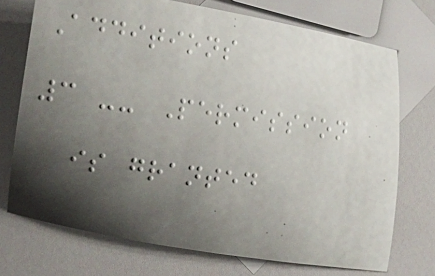Additions
3 -- Permission
is granted
